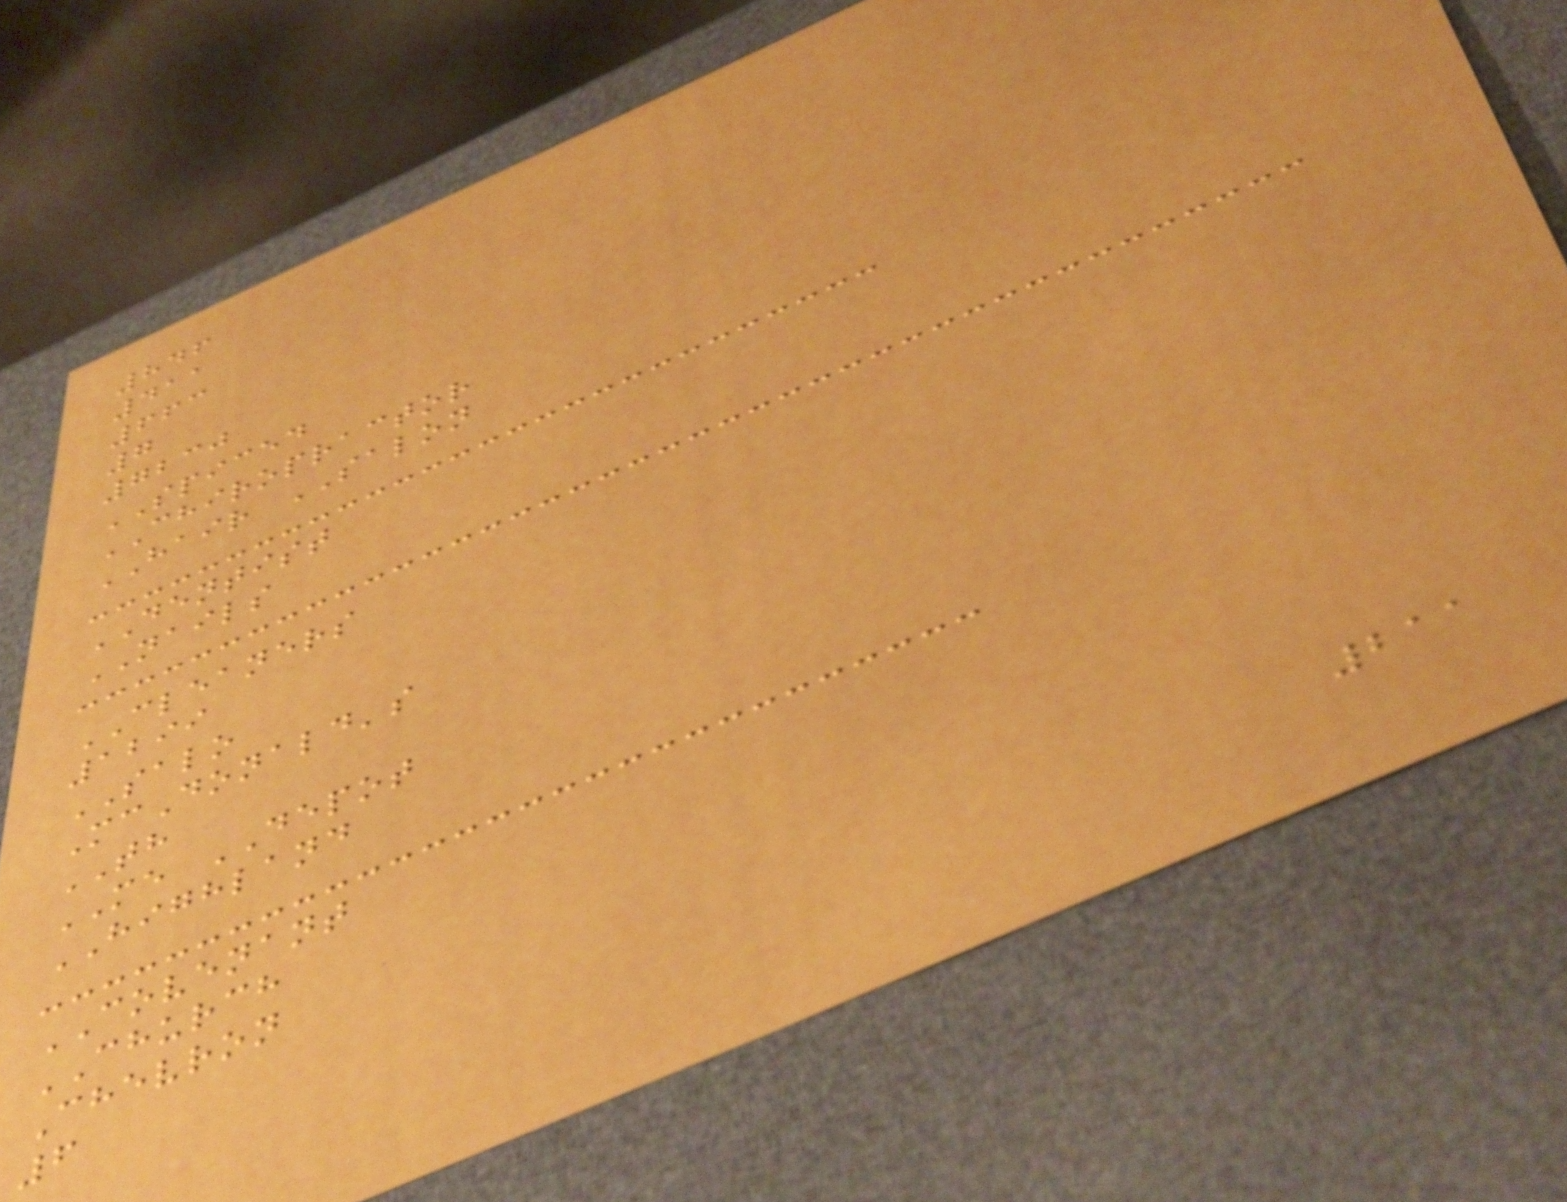846
411
663
7
7230
SPICED
CHIROPRACTOR
HAIR SALON
DENTIST
NAILS
CLEANERS
1299
SALO
McDonald's
TH
ME DEPOT
HIGHLAND
COVENANT
CHURCH
Chevron
6
211
